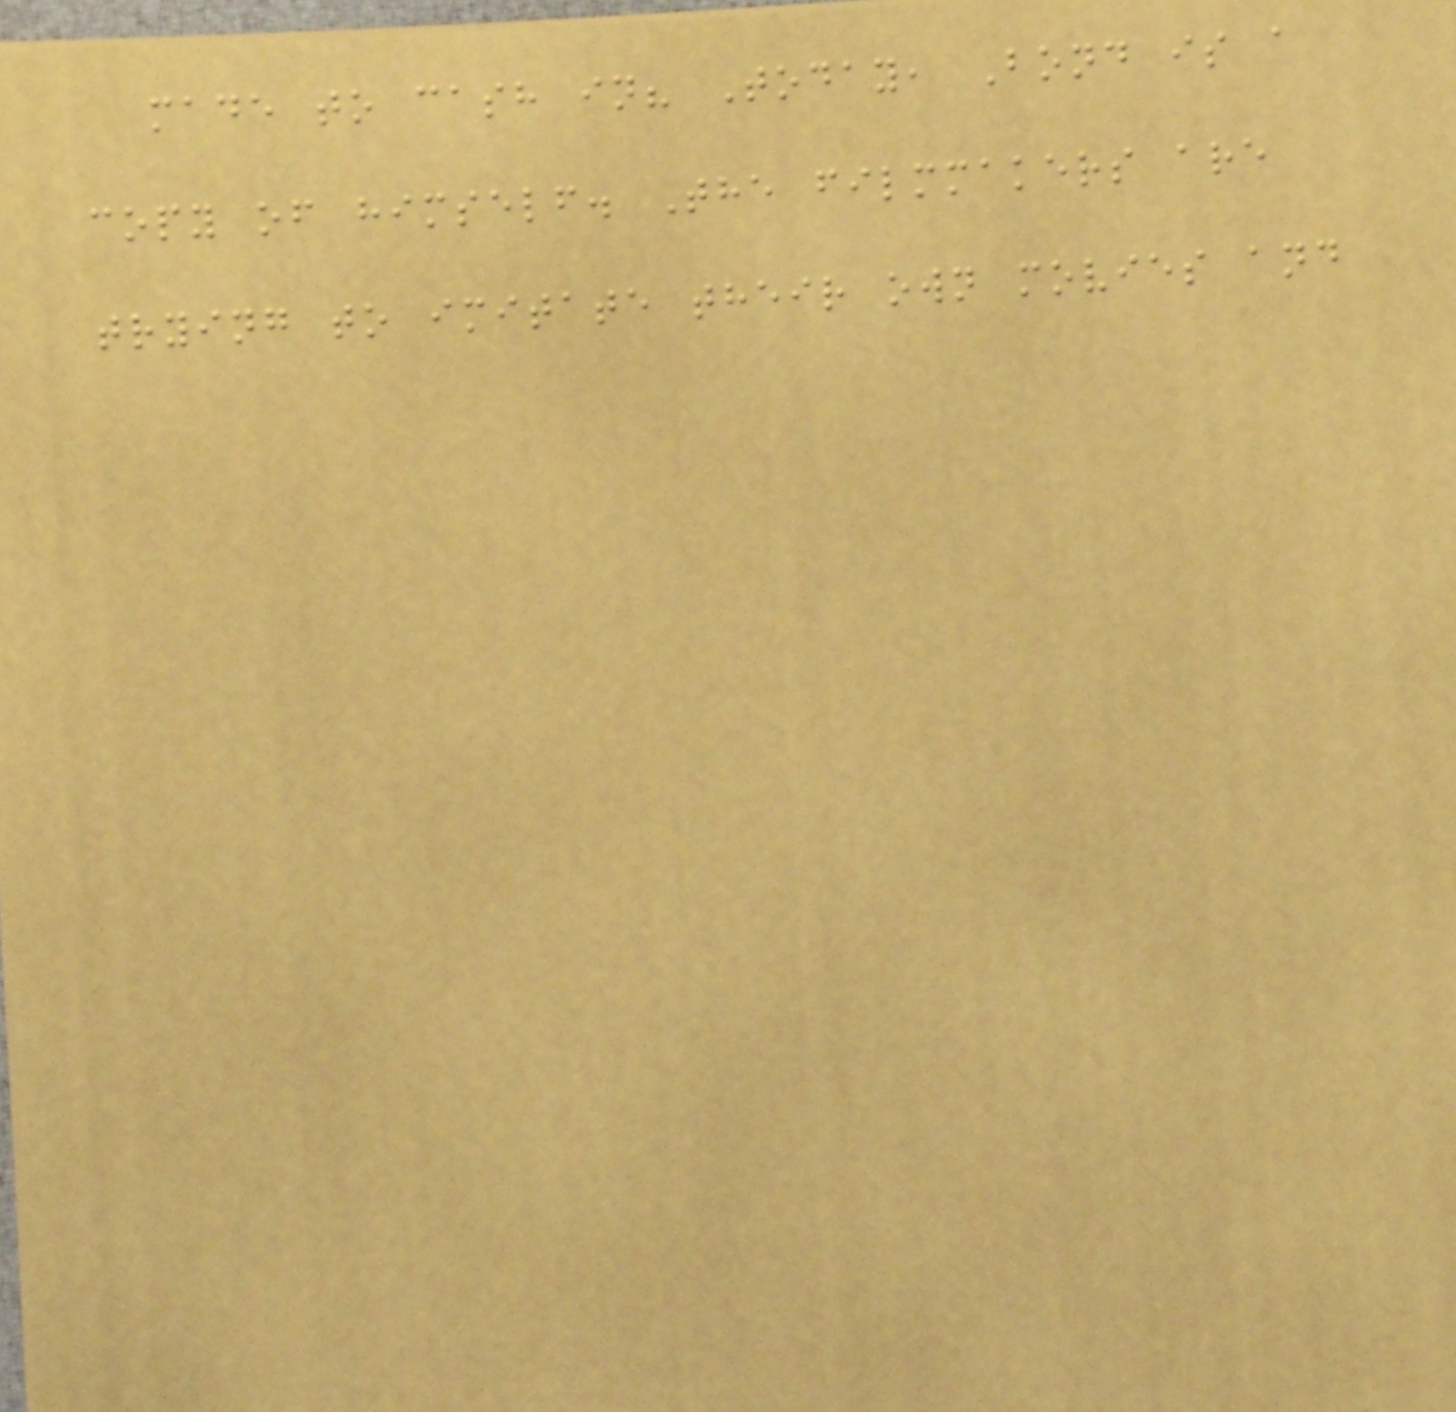made to cash in? Today, Bond is a
copy of himself. The filmmakers are
trying to imitate their own movies and
